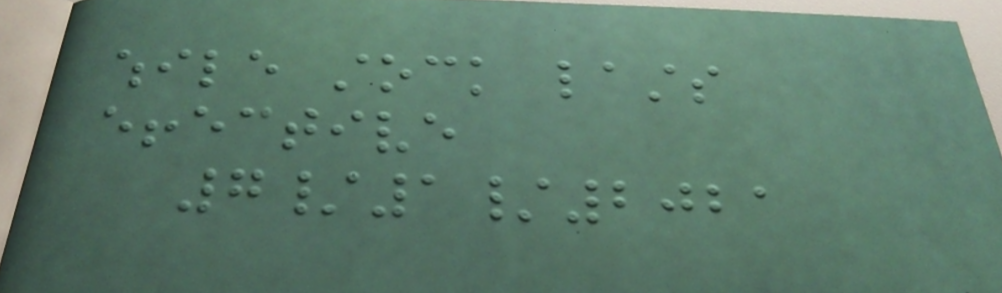while stock lasts
effective
7/1/2021
